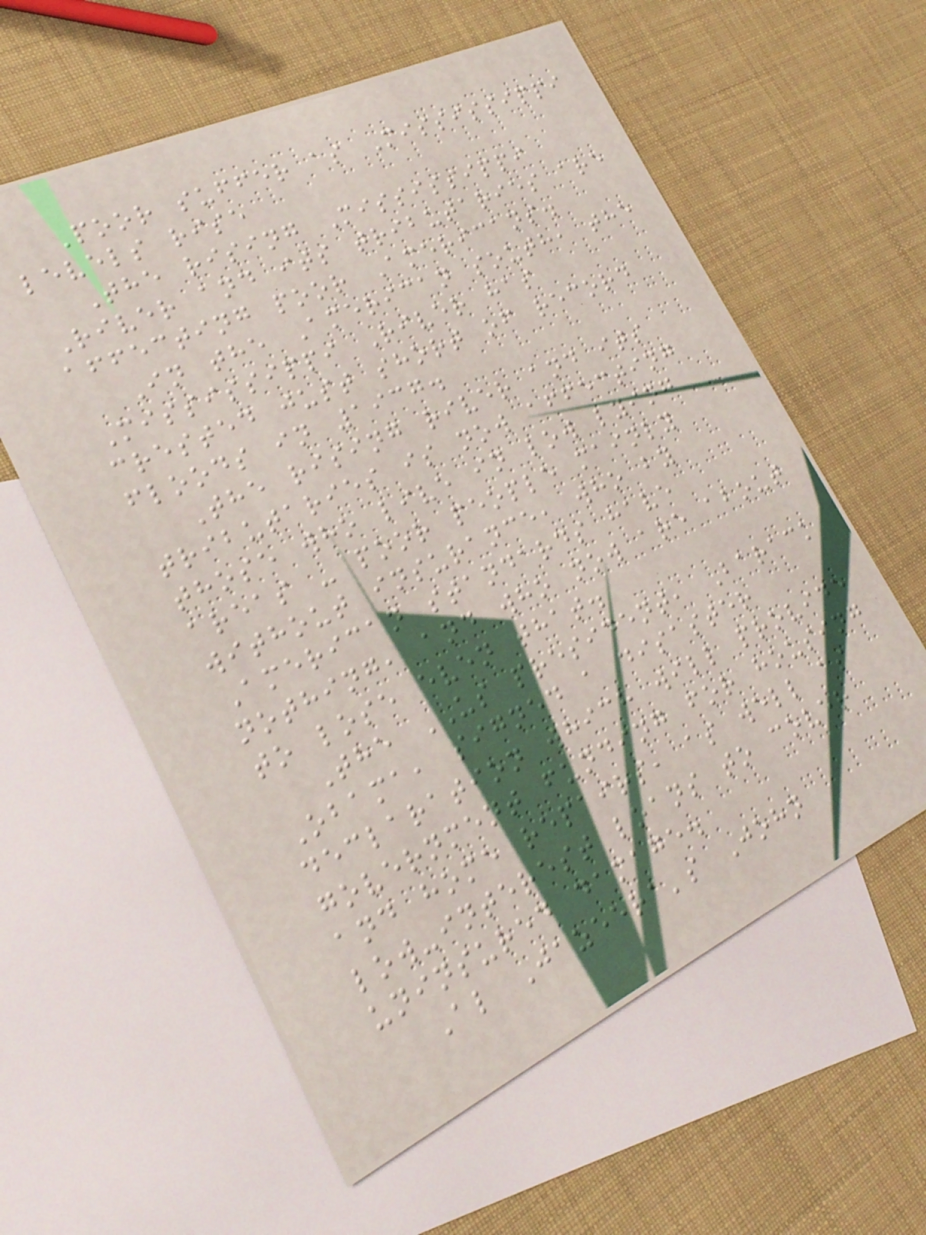Poor suffer as Mississippi
levels rise
The rising Mississippi
River and its tributaries are
affecting poor Americans.
In the American south, the
Mississippi River has
crested just short of record
floods in 1937.
The rising river and its
tributaries is now affecting
those who live in low lying
areas - poor people mainly
without insurance, who by
American standards have
nothing, and who now are about
to lose even that.
The US president, Barack
Obama, signed a disaster
declaration which will provide
government funding for housing
and home repairs, as well as
low-interest loans to cover
uninsured damage.
Al Jazeera's John
